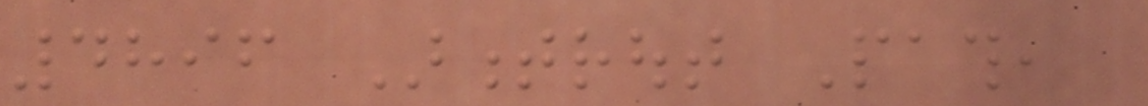4896 Armentrout Path,
